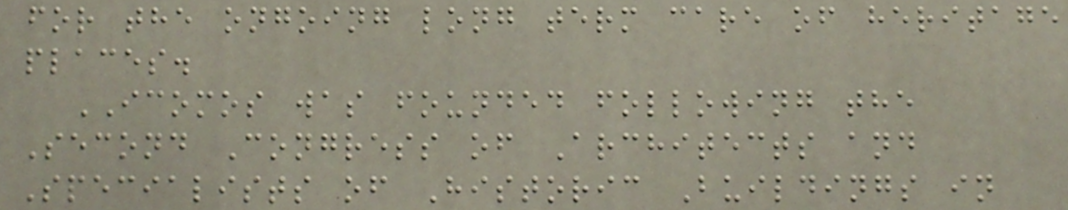for the ongoing long term care of heritage
places.
ICOMOS was founded following the
Second Congress of Architects and
Specialists of Historic Buildings in
